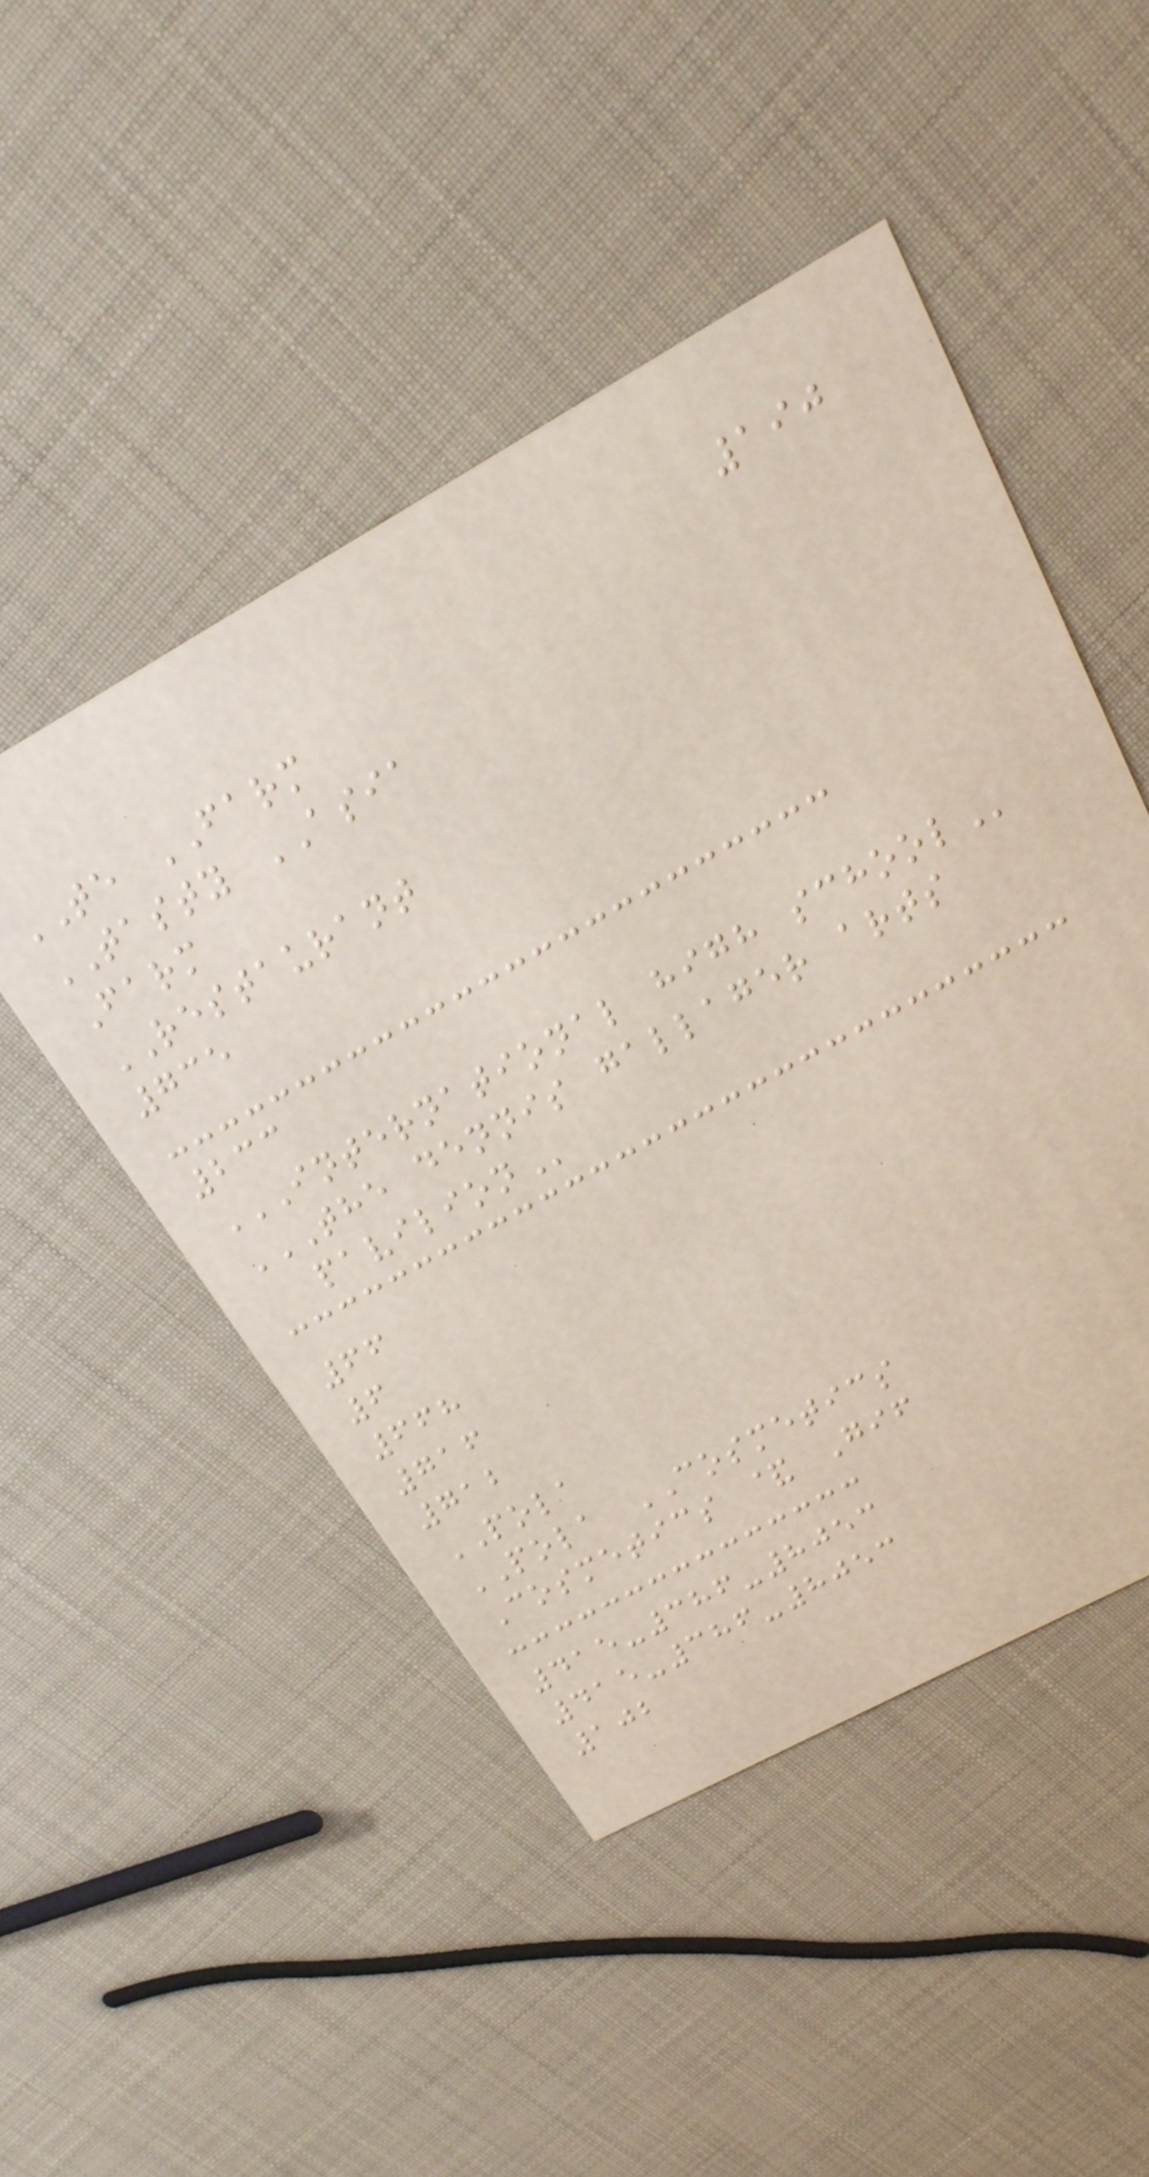190
TE FARM
TASTY ASIA
Farm
RESTAURANT
735
233
INTERNATIONAL HIGH SCHOOL
THE DENNIS GALLAGER ARTS
PAVILION
66
6
668
716
712
POLA
POLA COSMETICS
Cosmetics & Gif
415-386-8053
415-386-8053
102
